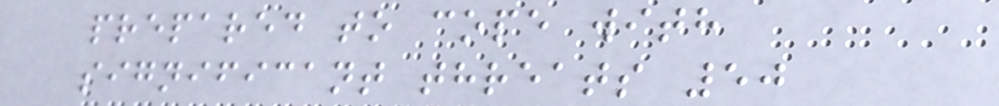prepared to cope with
significant threats 50
